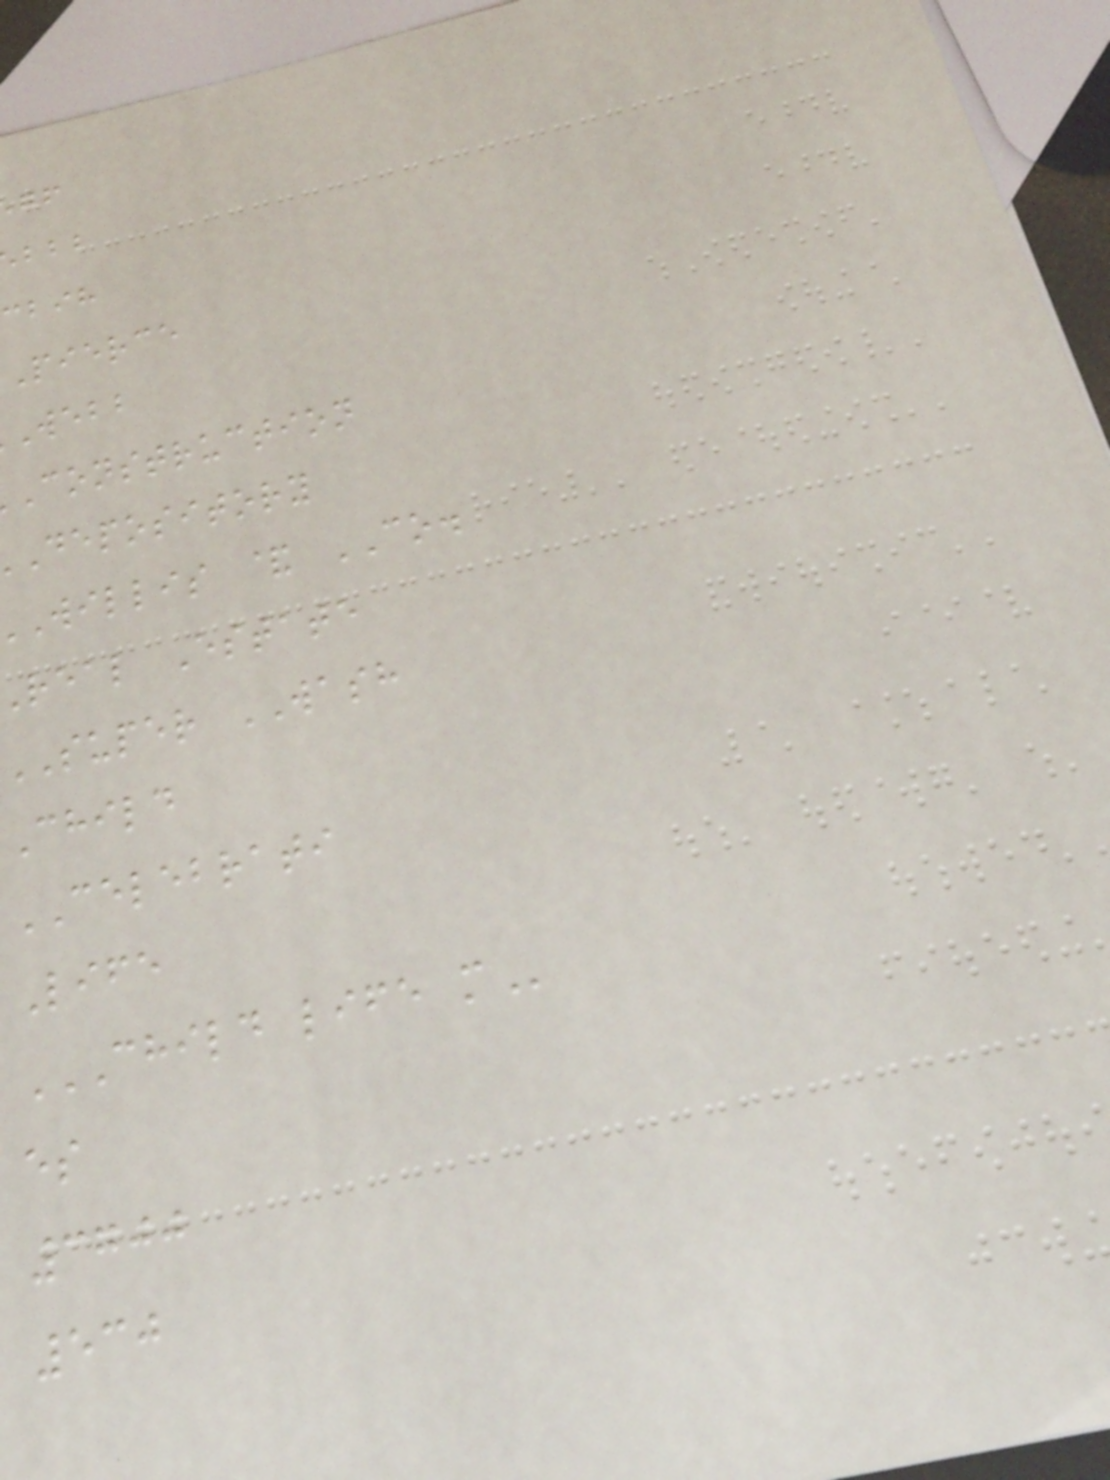cbih
pierce
webb
construction
depository
willis & CO.
real Estate
SUPER WASH
Child
CELEBRATI
Life
CHILD LIFE M
es
3700
530
